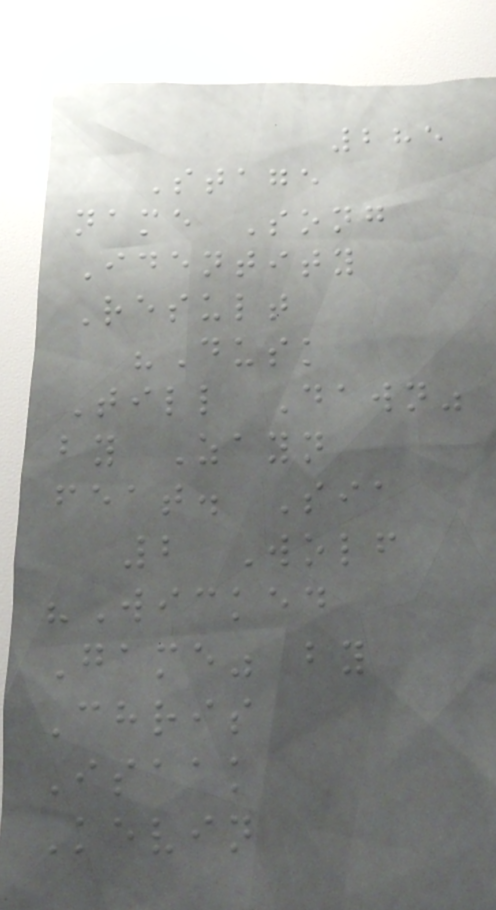285
Stage
name Song
Identity
Result
"Dusk
Till Dawn"
by Zayn
feat. Sia
2 Wolf
"Wicked
Game" by
Chris
Isaak
Kevin
